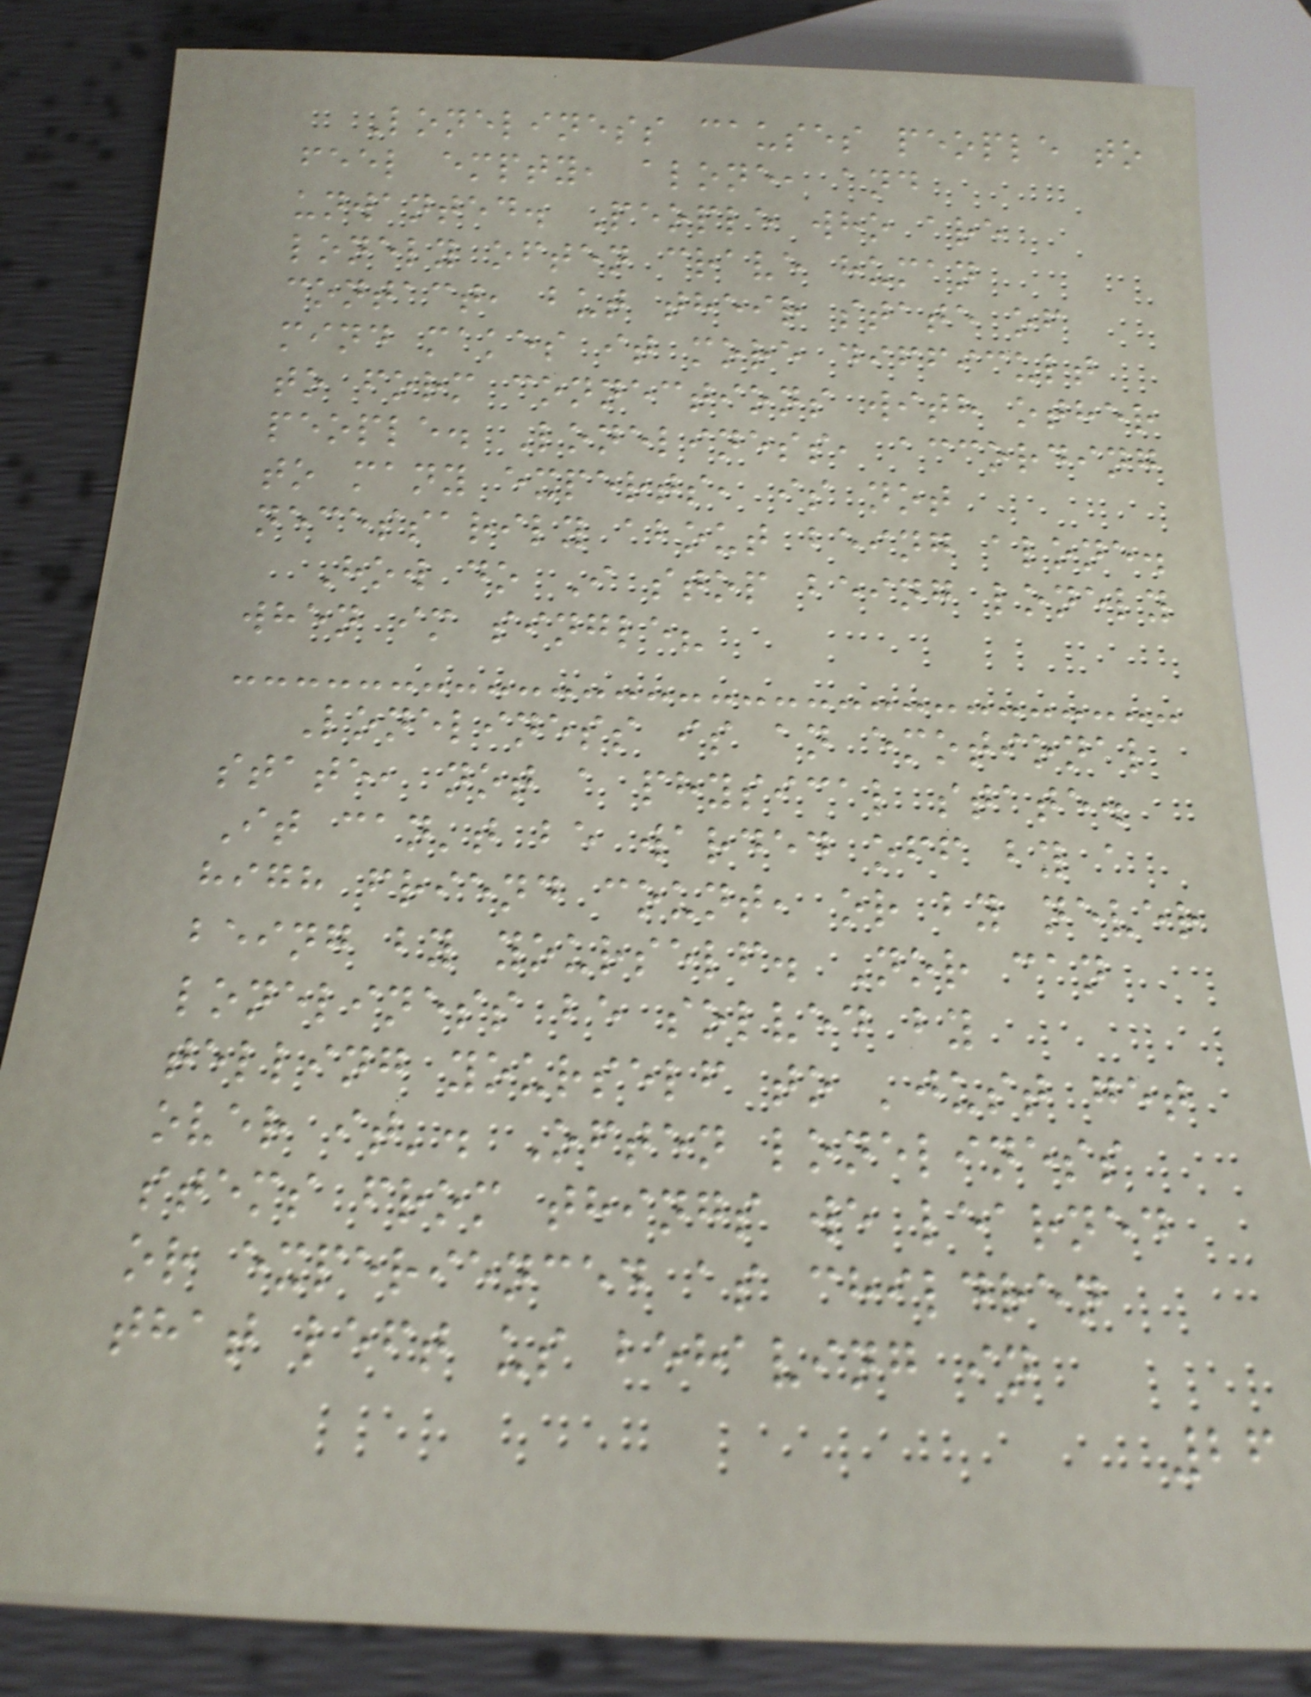Loneliness causes people to
feel empty, alone, and
unwanted. People who are
lonely often crave human
contact, but their state of
mind makes it more difficult
to form connections with other
people. Loneliness, according
to many experts, is not
necessarily about being alone.
How do I stop being lonely
when im single?
Loneliness is an emotional
state, not a physical state.
It can't be warded off by a
high friend count, or by never
being by yourself. Nor can
loneliness be solved by
telling yourself to 'just get
over it'. Often loneliness
stems from things we learned
or experienced as children
that left us behaving in
26
